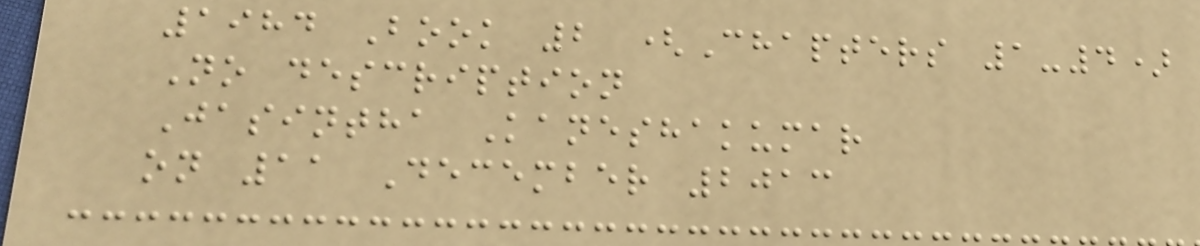1984 Book 2 (Chapters 1-4)
No description
Jasintha Kaneshakumar
on 11 December 2013
